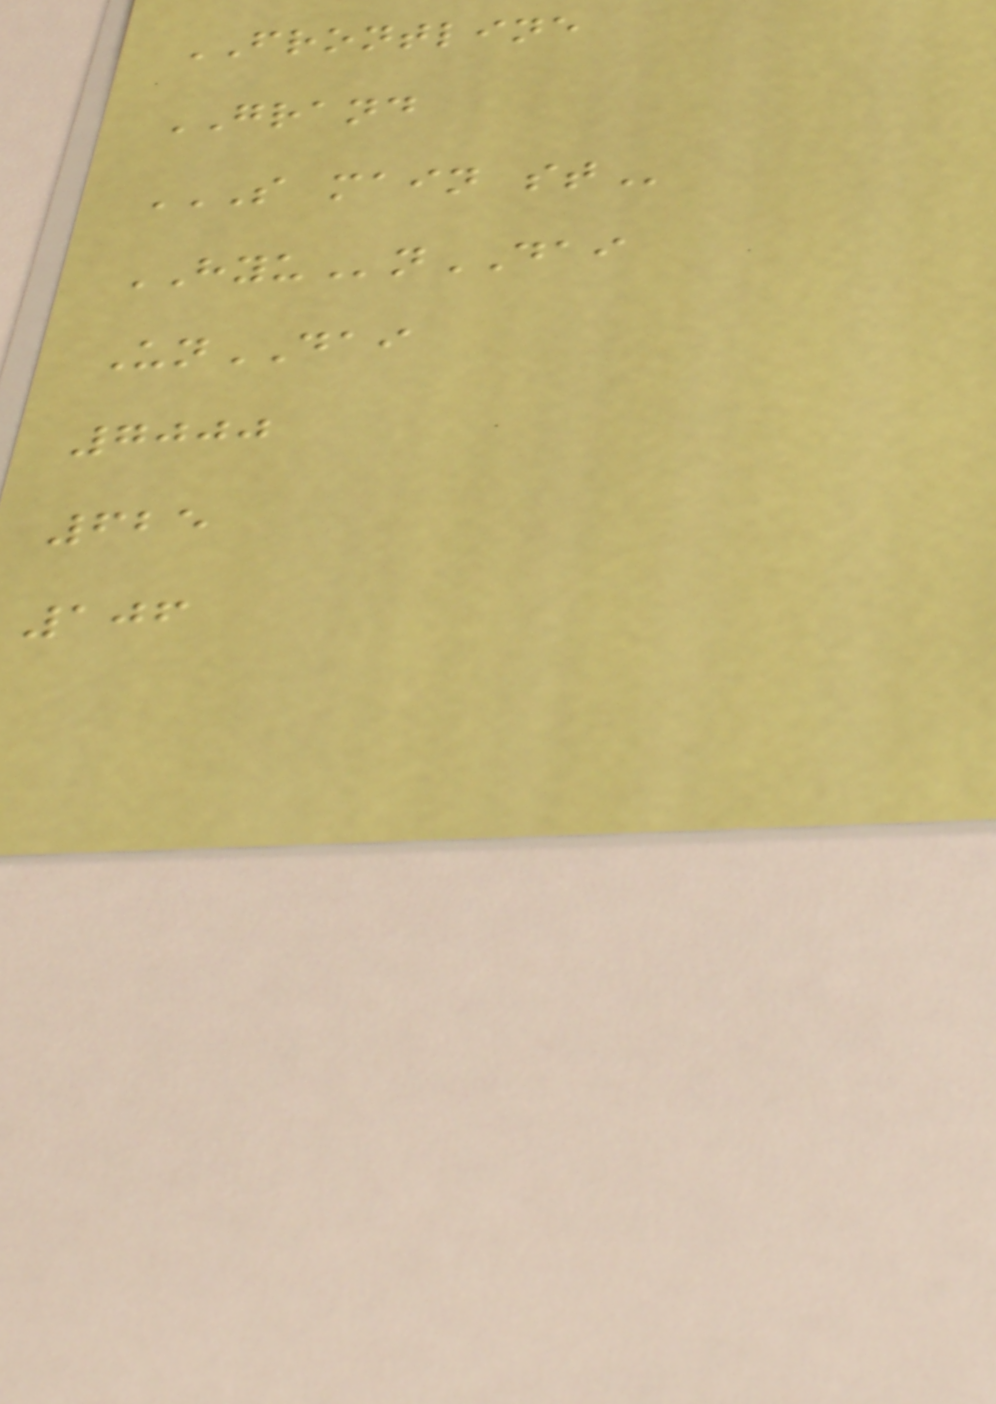FRONTLINE
GRAND
S MAIN ST
HYUnDAI
UnDAI
7000
625
106
